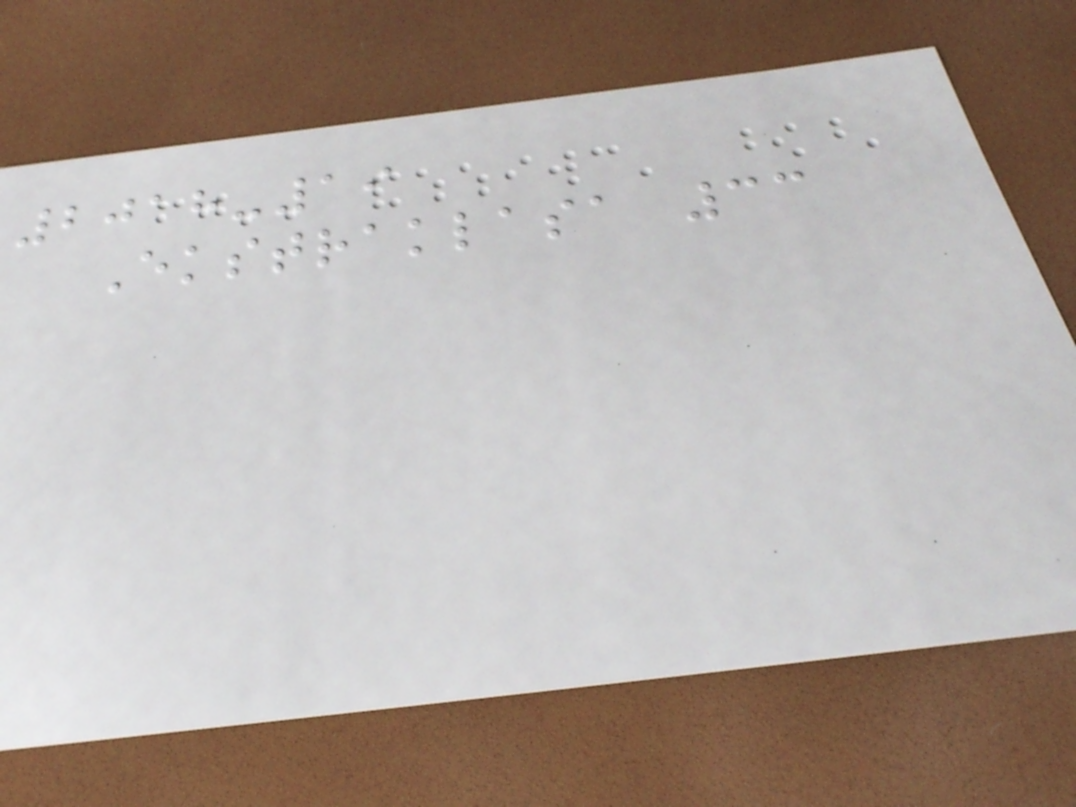2018-19
Ekstraklasa 33
